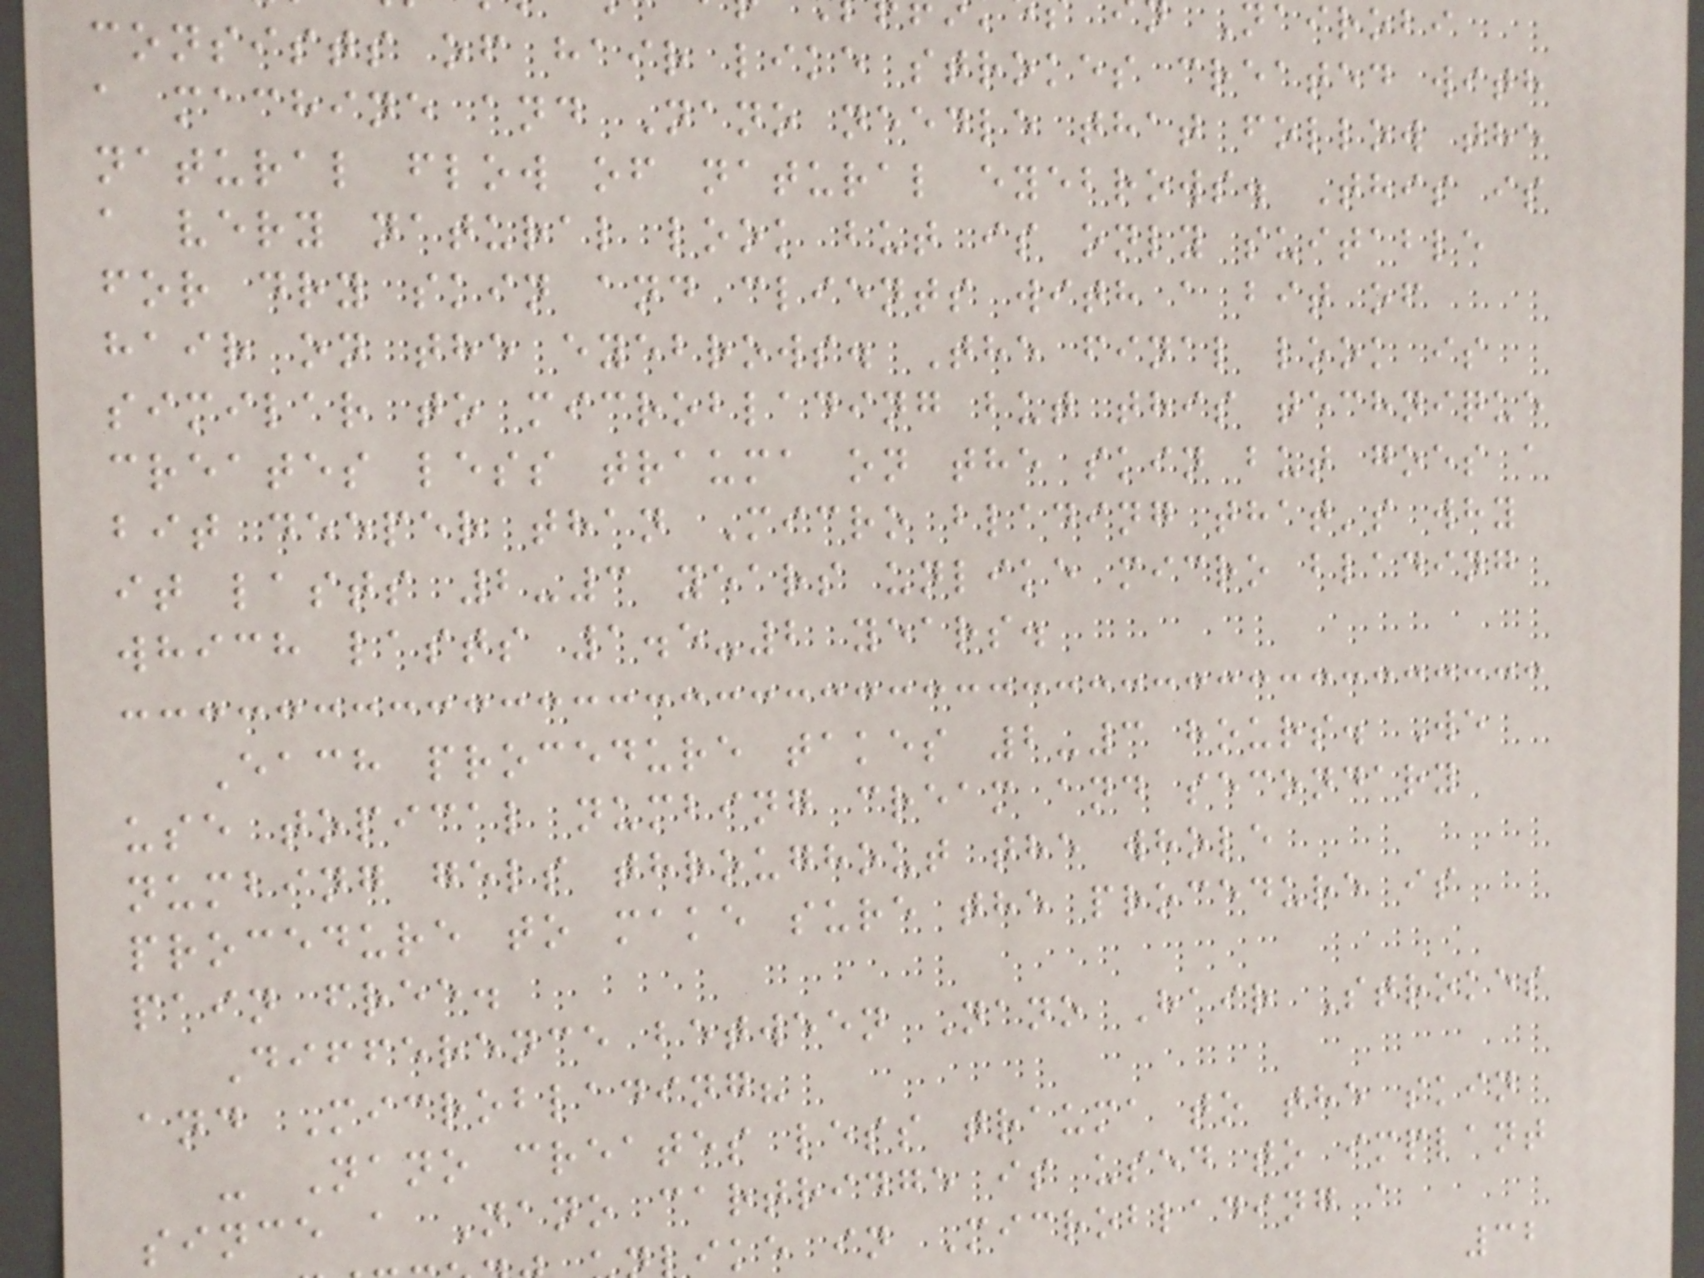consists of hair like strokes created with
a machine and Nano needle that follow the
natural flow of natural eyebrows. This is
a very natural look but is only suitable
for dry skin and clients with a bit of
hair on the eyebrows. The final look is
similar to microblading but this technique
creates less trauma on the skin but goes a
bit deeper than Micro blading that's why
it lasts 2-3 years unlike micro blading
which lasts 1.5-2 years.
Each procedure takes 2-3 hours. We
use topical numbing cream and secondary
numbing gels throughout the whole
procedure to make sure the procedure is
pain free.
Difference between Nano Hair Strokes
and Microblading?
- Nano creates less trauma to the skin
since a Nano cartridge is used to implant
ike in Microblading a
32
